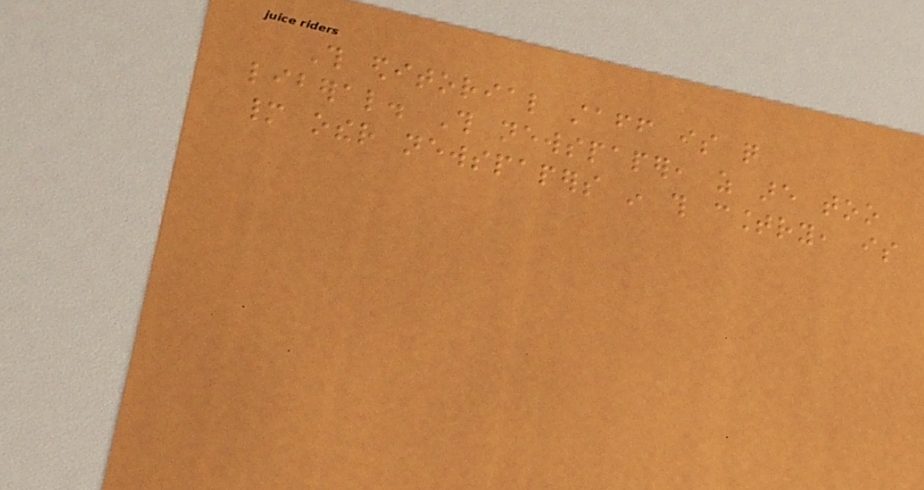This editorial staff is quite
liberal. This newspaper, as are too
many other newspapers in this country, is
